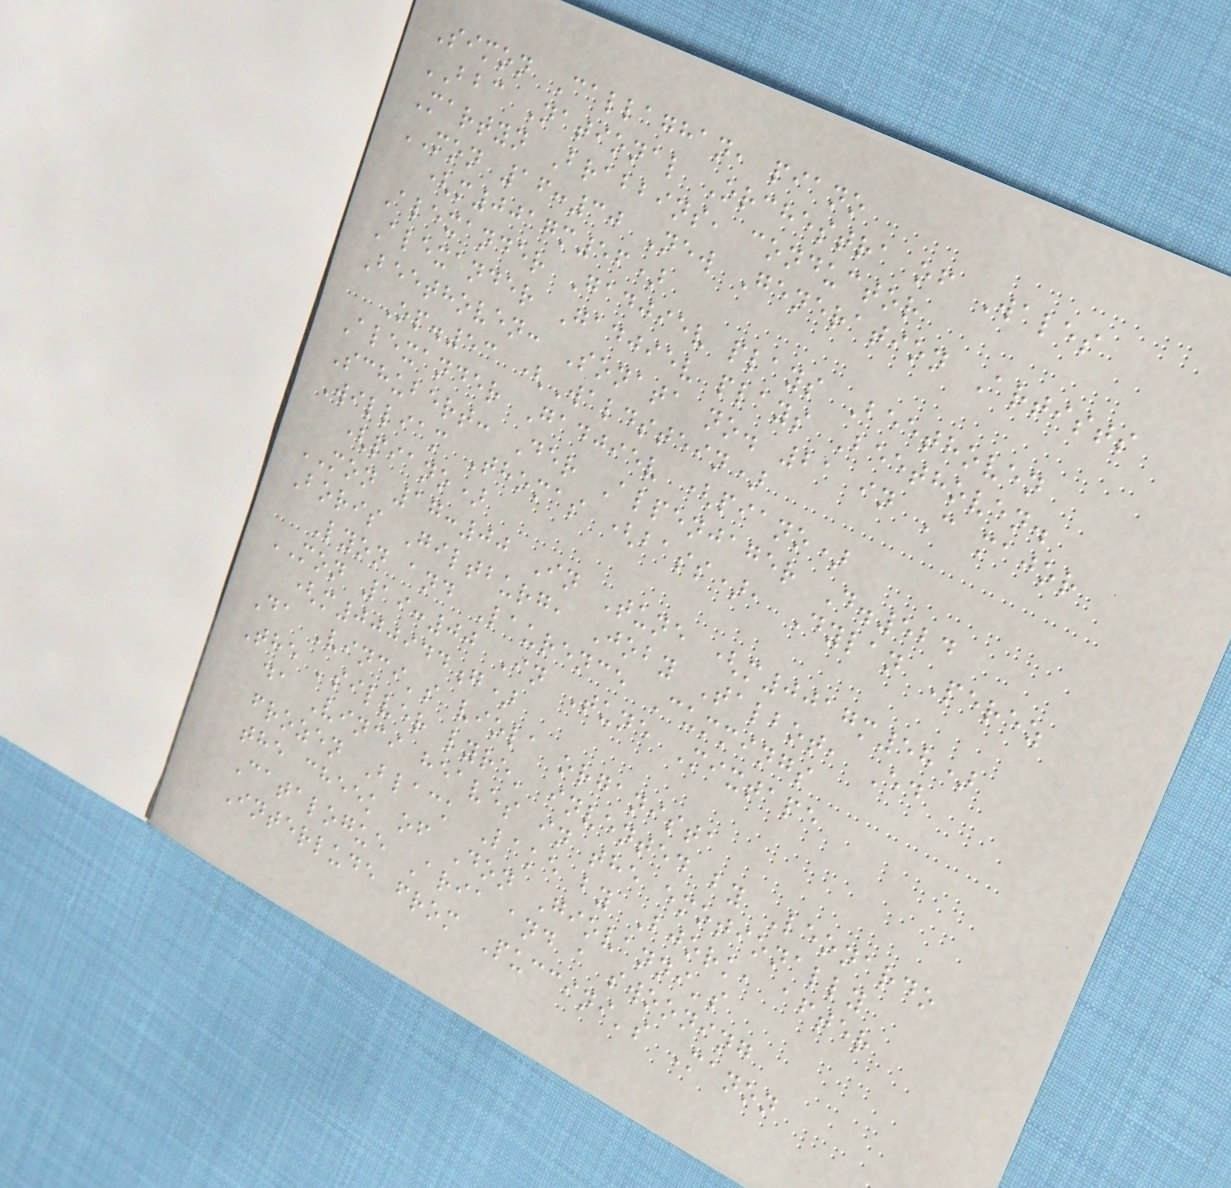Simon Callaghan, piano
BBC National Orchestra of Wales
Martyn Brabbins, conductor
MON 16:30 New Generation Artists
(m0017m56)
Alexander Gadjiev plays Beethoven
Alexander Gadjiev plays Beethoven.
Beethoven: Sonata no. 21 in C major
Op.53 (Waldstein)
Alexander Gadjiev (piano)
Schubert: Der Alpenjager D.524
William Thomas (bass), Dylan Perez
(piano)
MON 17:00 In Tune (m0017m58)
Boris Giltburg, Joby Talbot, Ed
Lyon and Laurence Cummings
MON 19:00 In Tune Mixtape
(m000944g)
Da Vinci's viola organista
The 'silver lyre' invented by Leonardo
da Vinci heaves in the emotionally
frozen Black Lake by Bjork, after
the cheek of Don Giovanni's
Catalogue Aria and a swooning
Interlude from Puccini's Manon
